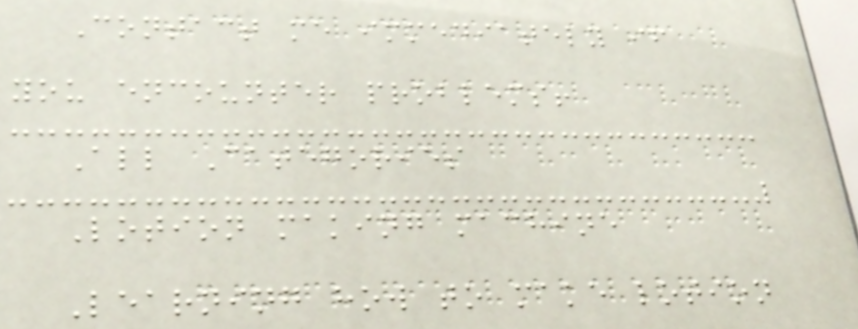Contact me immediately if
you encounter problems!
All Categories
Lotion making machine
Learning how to make lotion
